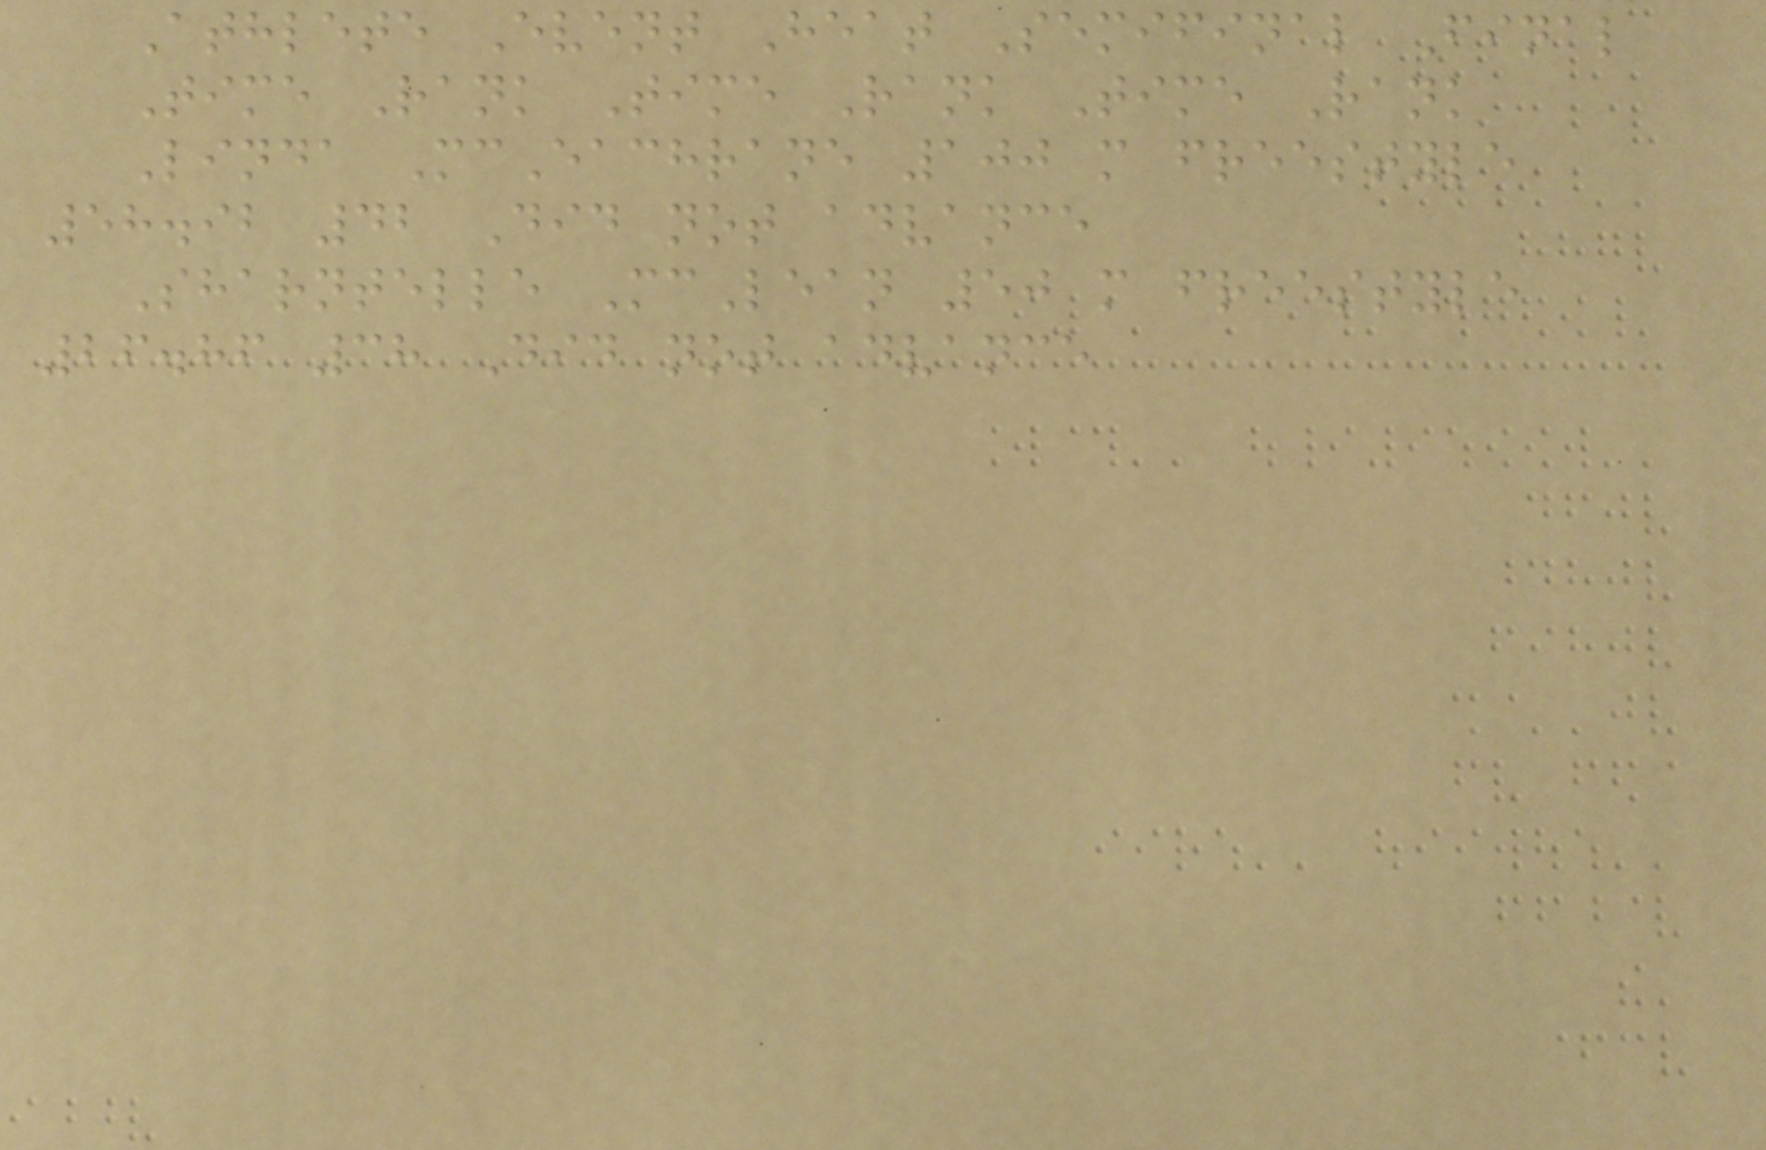Athlete Event Heat Semifinal Final
Time Rank Time Rank Time Rank
Linda McEachrane 100 m freestyle
58.92 42 Did not advance
Sharntelle McLean 50 m freestyle
26.86 38 Did not advance
